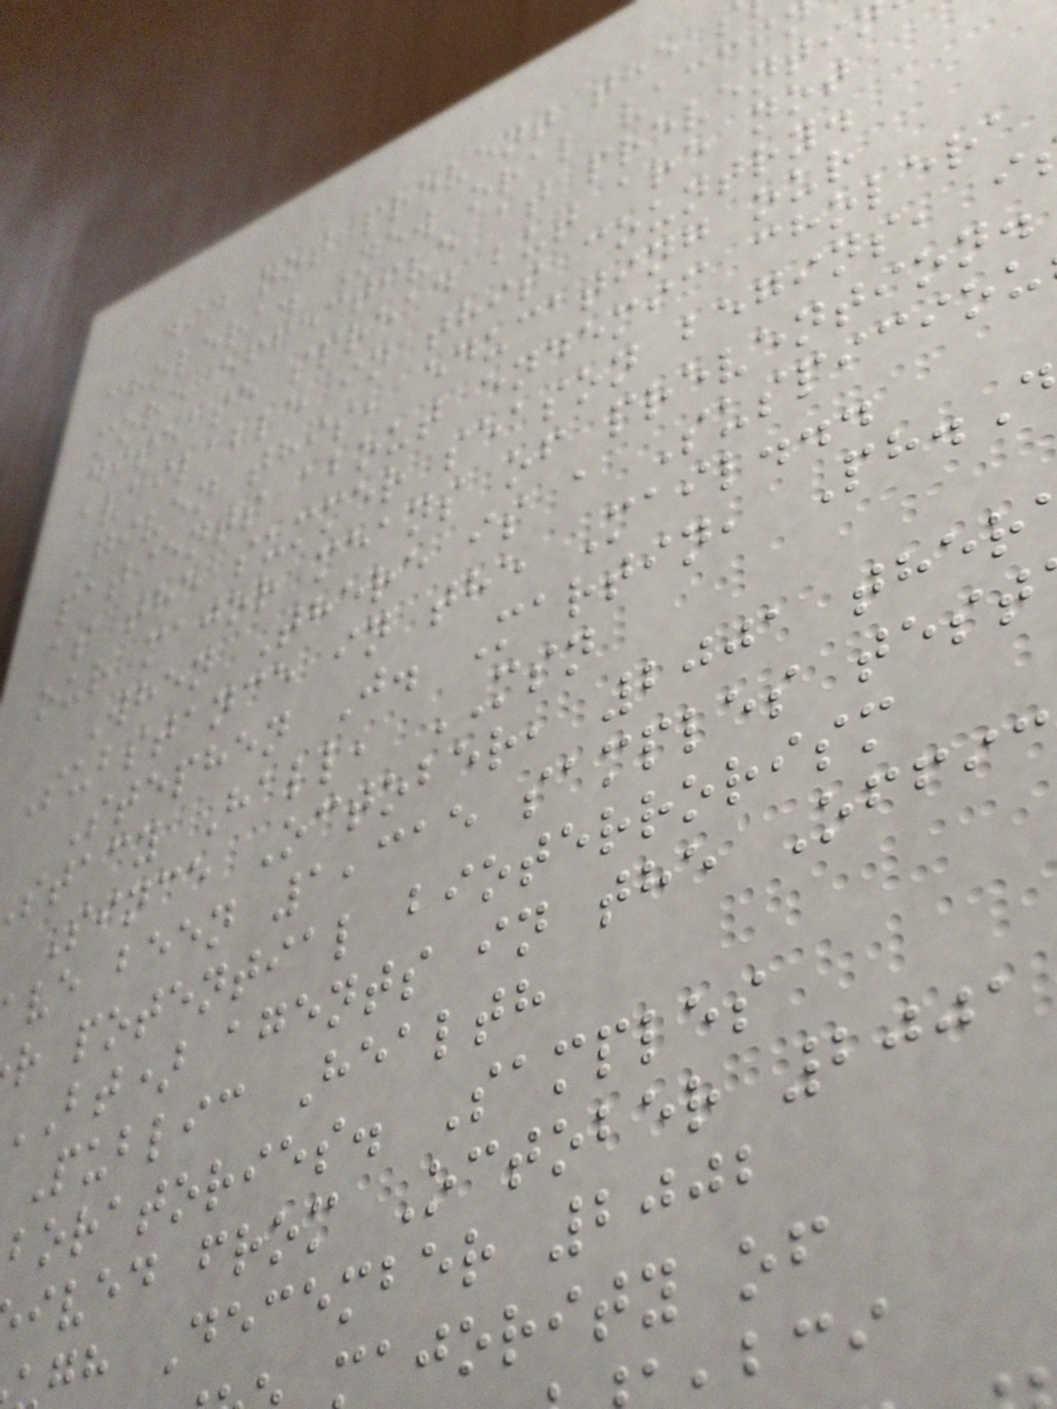did not prevent the
cholera. New oral vacci
more effective at preventi
disease spread but are not
available in this country.
Given this, educating our
patients about endemic cholera
as the summer season begins, i
our major means of prevention.
When There is a Suspiciou
Substance in the Mail...
Stephen J. Martin, Ph.
stacy Hall, MSN
Since October, 2001 ther
ve been 1,315 samples test
r potential bioterrorism
BT) agents in the Offic
Public Health
boratories. Samples
ived from October 2001
gh December 2002
ajority of
